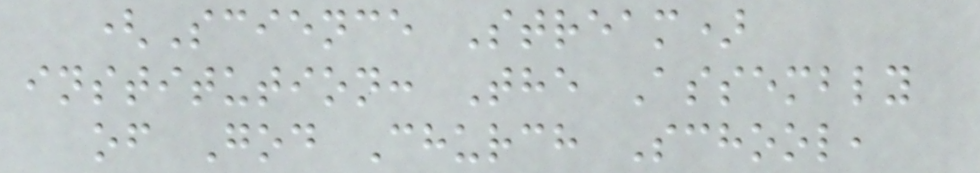(Science Stream)
institution: The Assembly
of God Church School,
